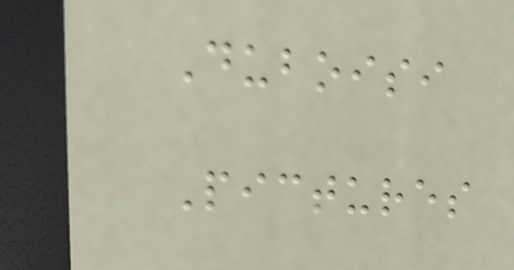Duboisi
Pictures
